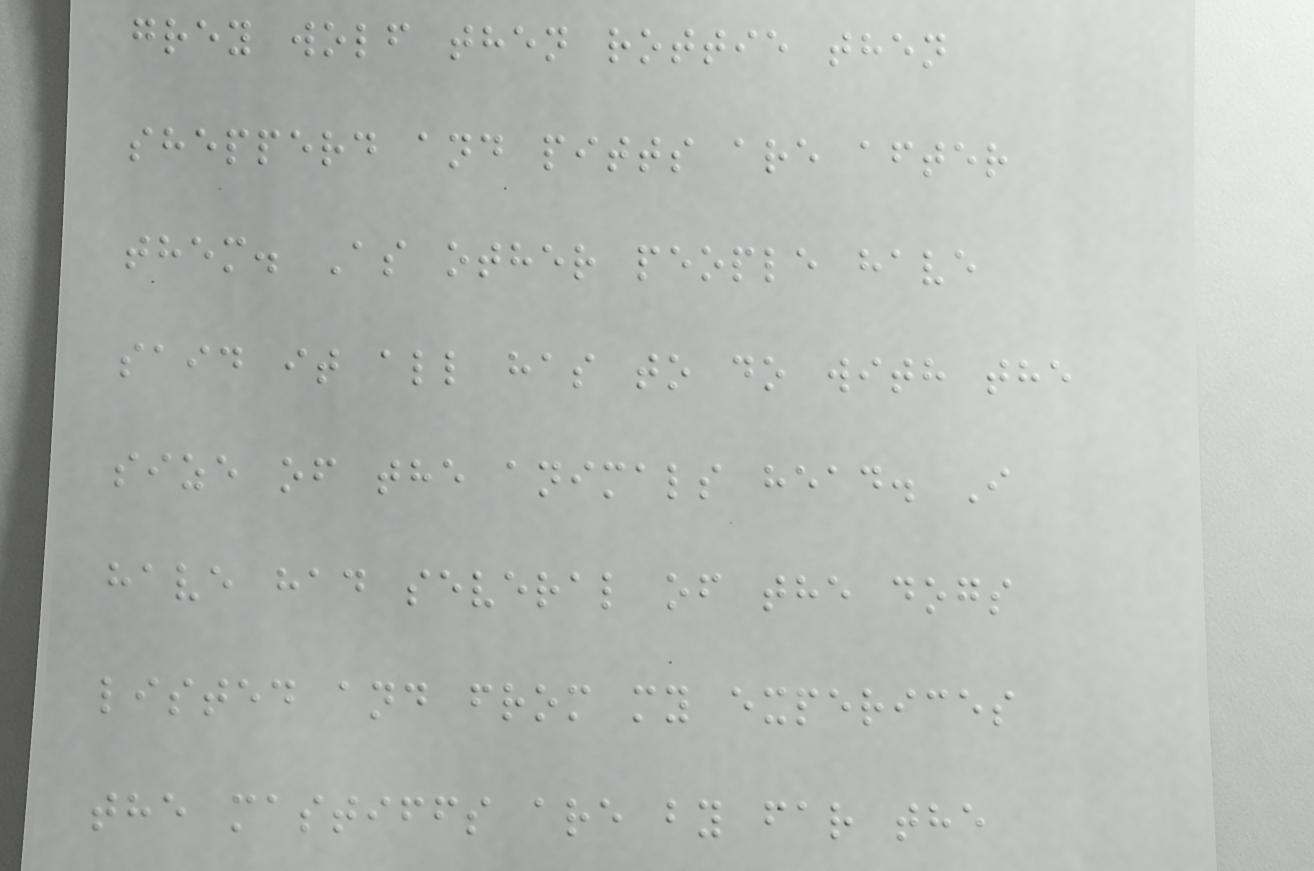grey wolf then rottie then
shepperd and pitts are after
them. As other people have
said it all has to do with the
size of the animals head. I
have had several of the dogs
listed and from my experices
the mastiffs are by far the
